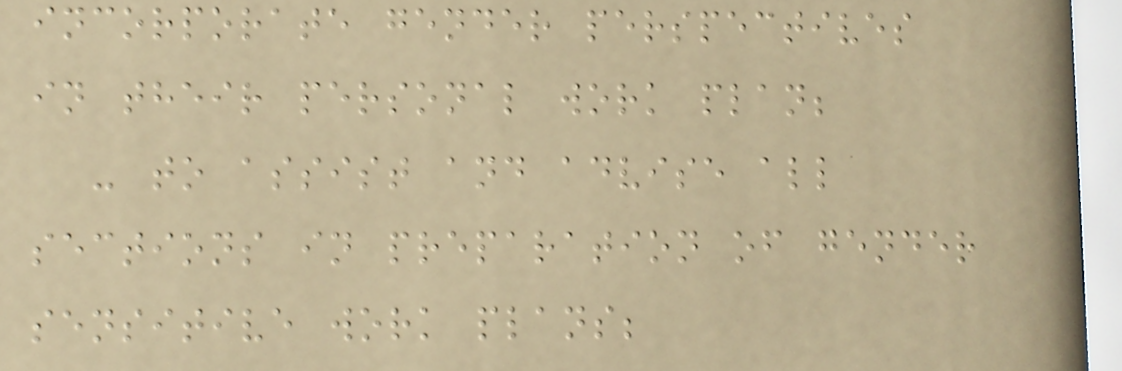incorporate gender perspectives
in their personal work plan;
- to assist and advise all
sections in preparation of gender
sensitive work plans;
